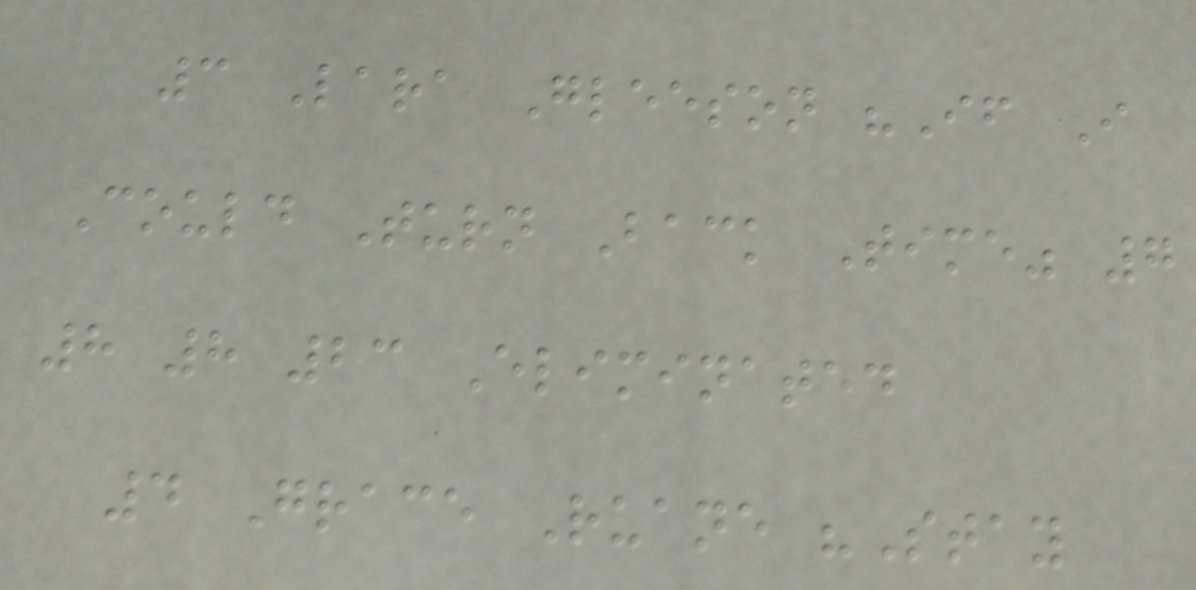3 Lara Gleeson "If I
Could Turn Back Time" 7
8 8 23 Eliminated
4 Grace Ruane "Stay
